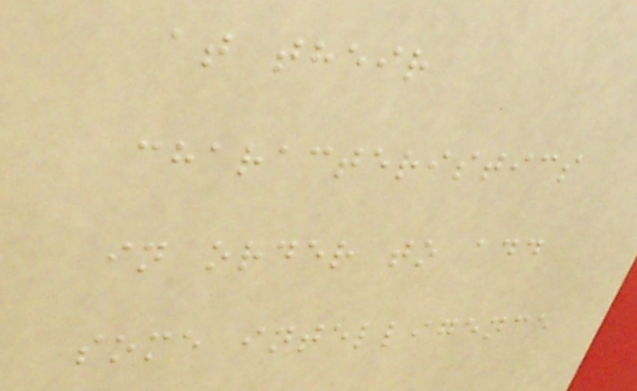at their
characteristics
in order to add
some intelligence
